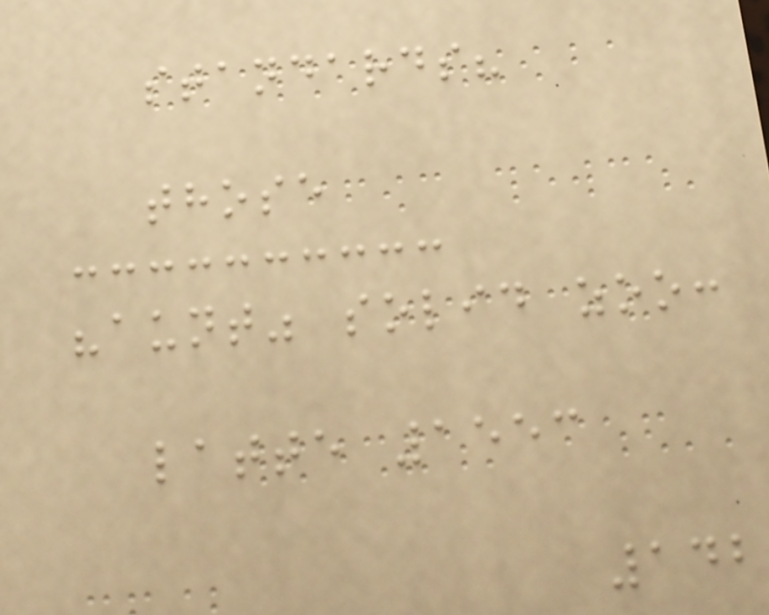standards?
those
"aunt" solid zoo:
latte 1553
142
